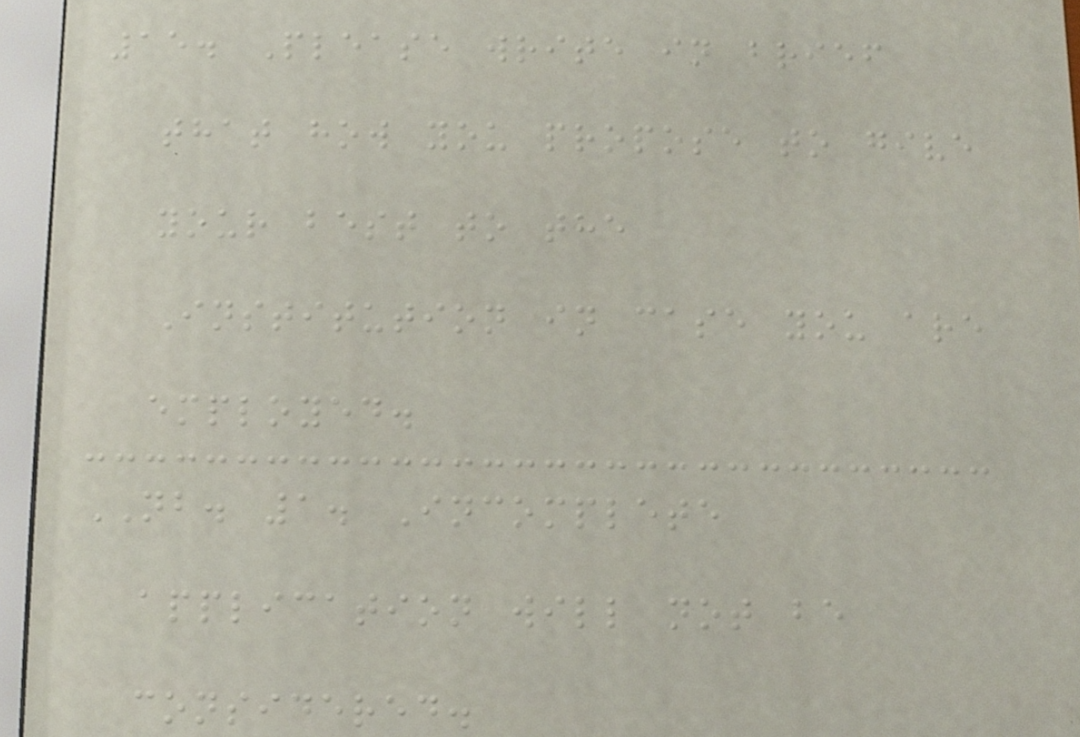15. Please write in brief
that how you propose to give
your best to the
Institution in case you are
employed.
NB. 1. Incomplete
application will not be
considered.
